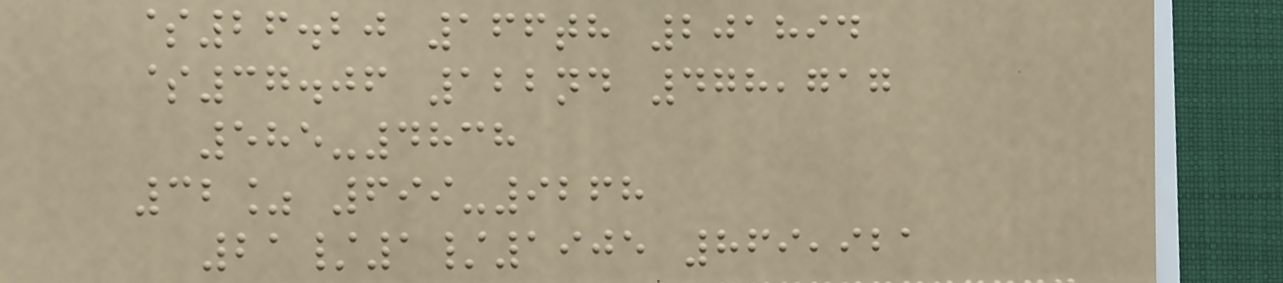$26.20 166th 201894
$37.06 122nd 478,717
585-4838
32% 699-9268
21/1/1905 869,921
